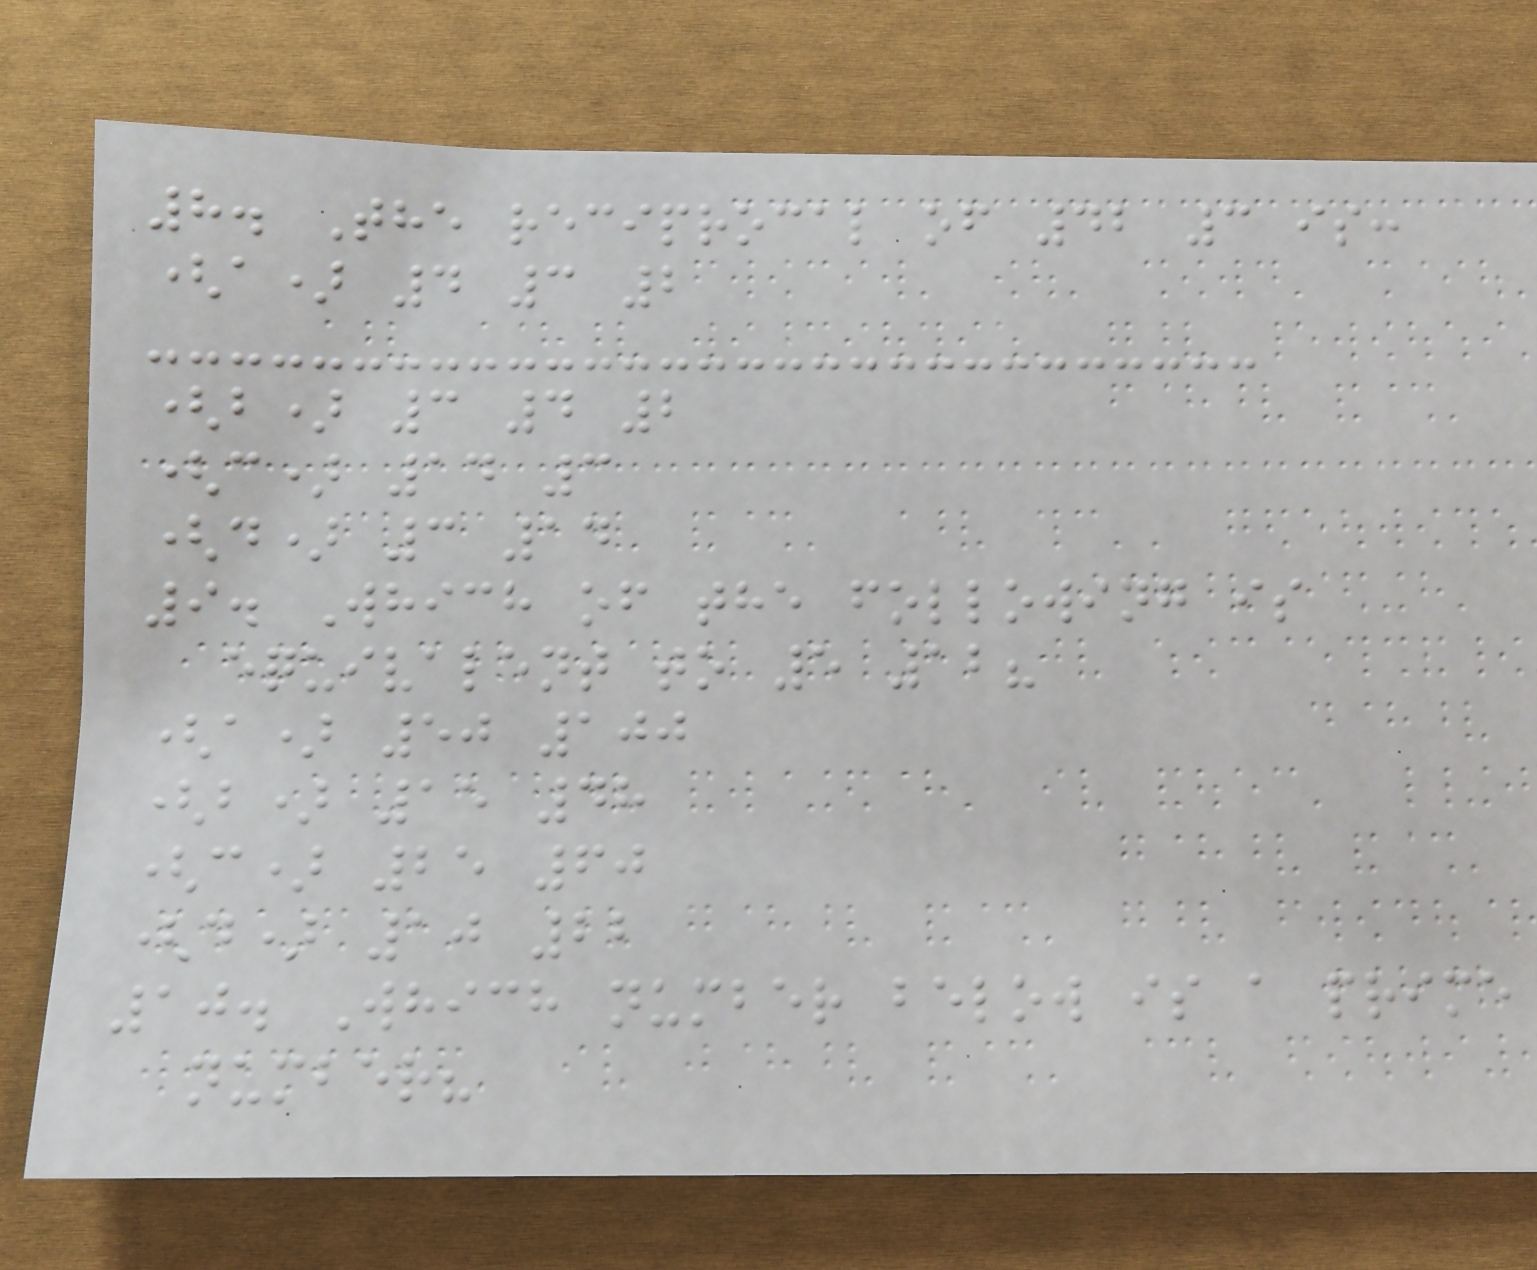8. The reciprocal of 42 3 is:
(a) 4 3 2
(b) 3 4 2
(c) 14 3
(d) 3 14
9. Which of the following is
equivalent to 5 12?
(a) 50 100
(b) 15 48
(c) 25 60
(d) 10 22
10. Which number below is a prime
number?
